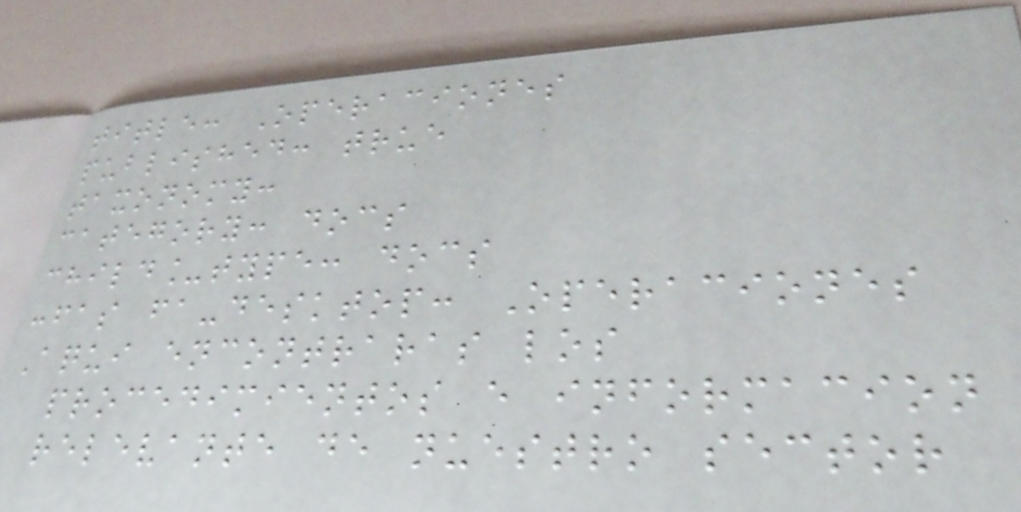title: Operaciones
published: true
taxonomy:
category: docs
child_type: docs
:fas fa-desktop: Operaciones
Aqui encontraras los
procedimientos e informacion
relevante de nuestro sector
